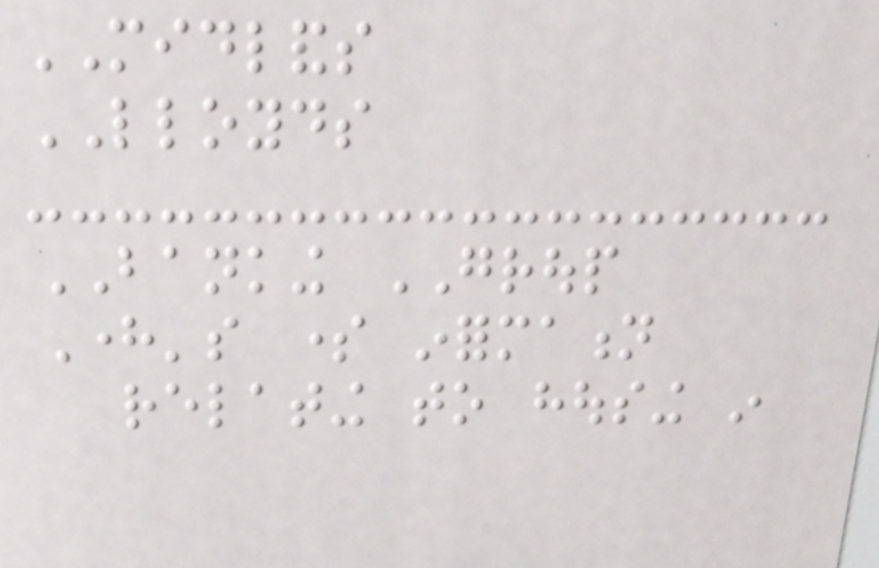MIDLANDS
LLOYDS
BANKING GROUP
Here's some information
relating to housing in
